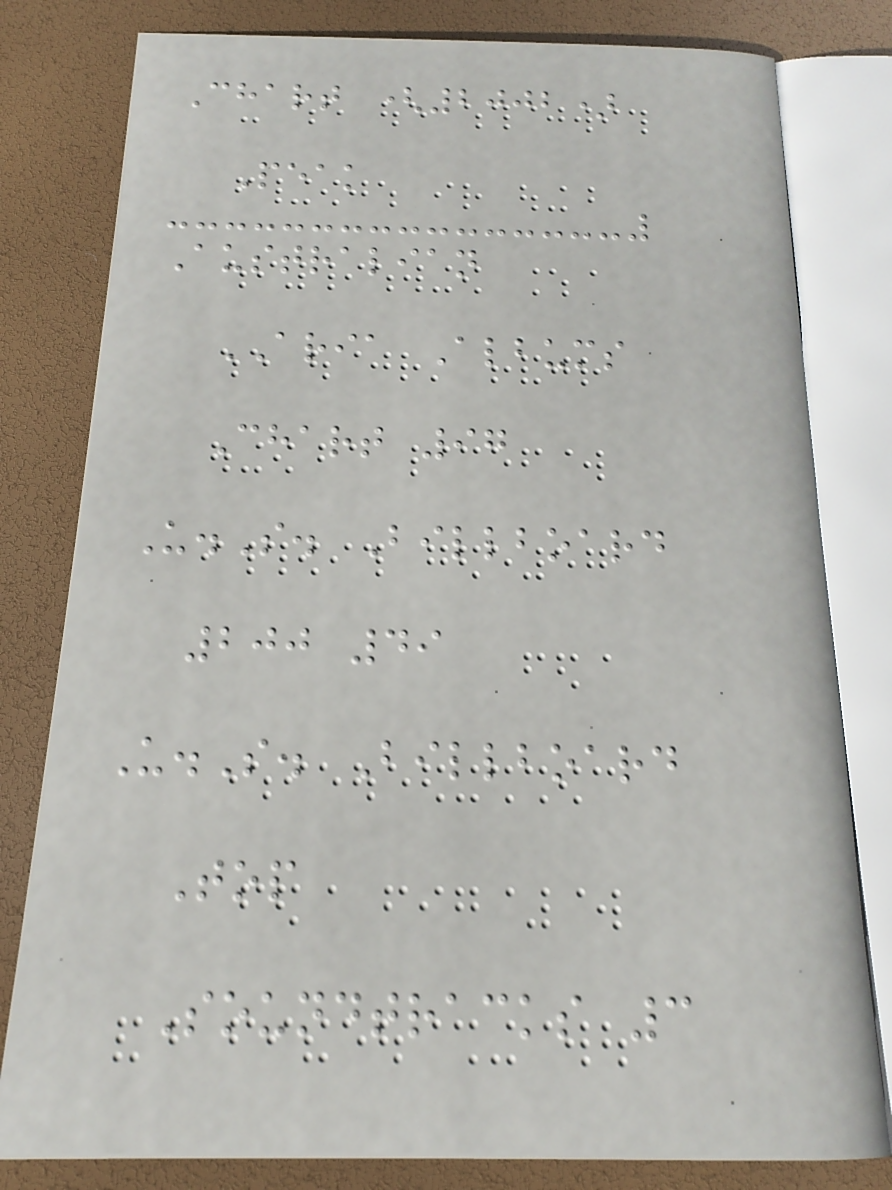Chart (2002)
Peak
Australian
ARIA Albums
Chart 97
U.S. Billboard
200 49
U.S. Billboard
Top
Soundtracks 3
